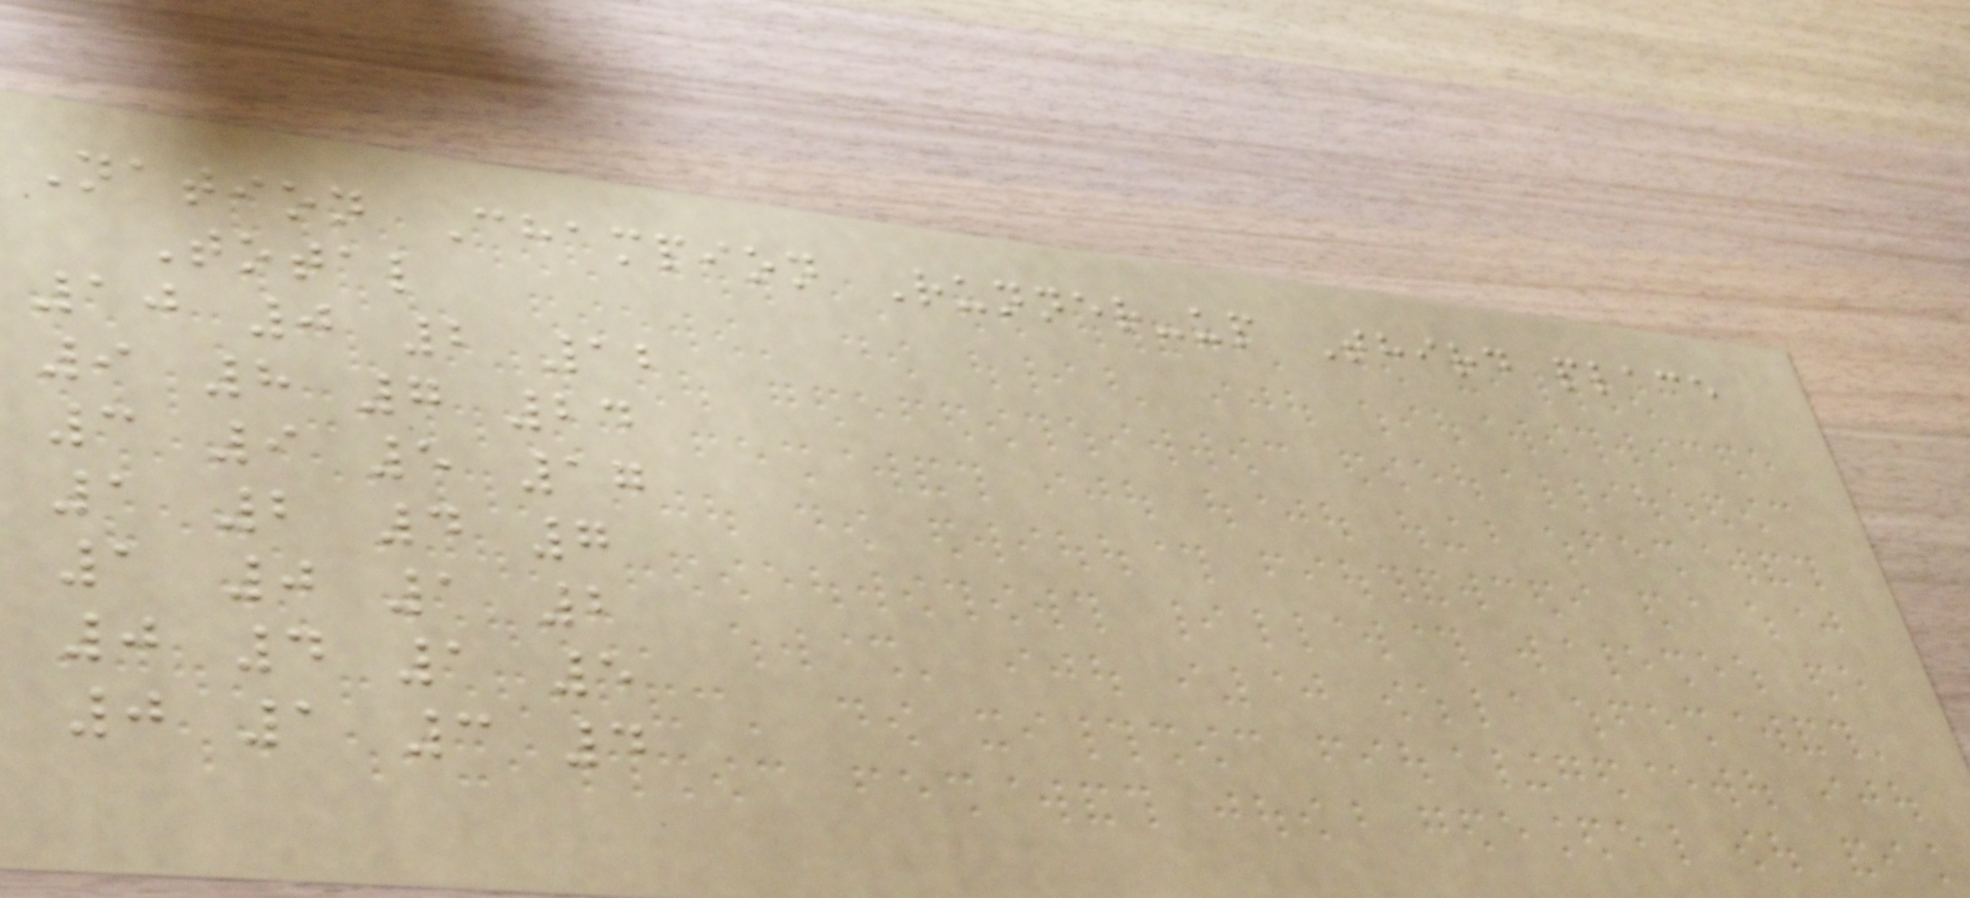Nation Champion Runner-up Third place
Total
10 0 2 12
9 8 7 24
3 9 5 17
1 2 4 7
1 0 1 2
0 4 1 5
0 1 3 4
